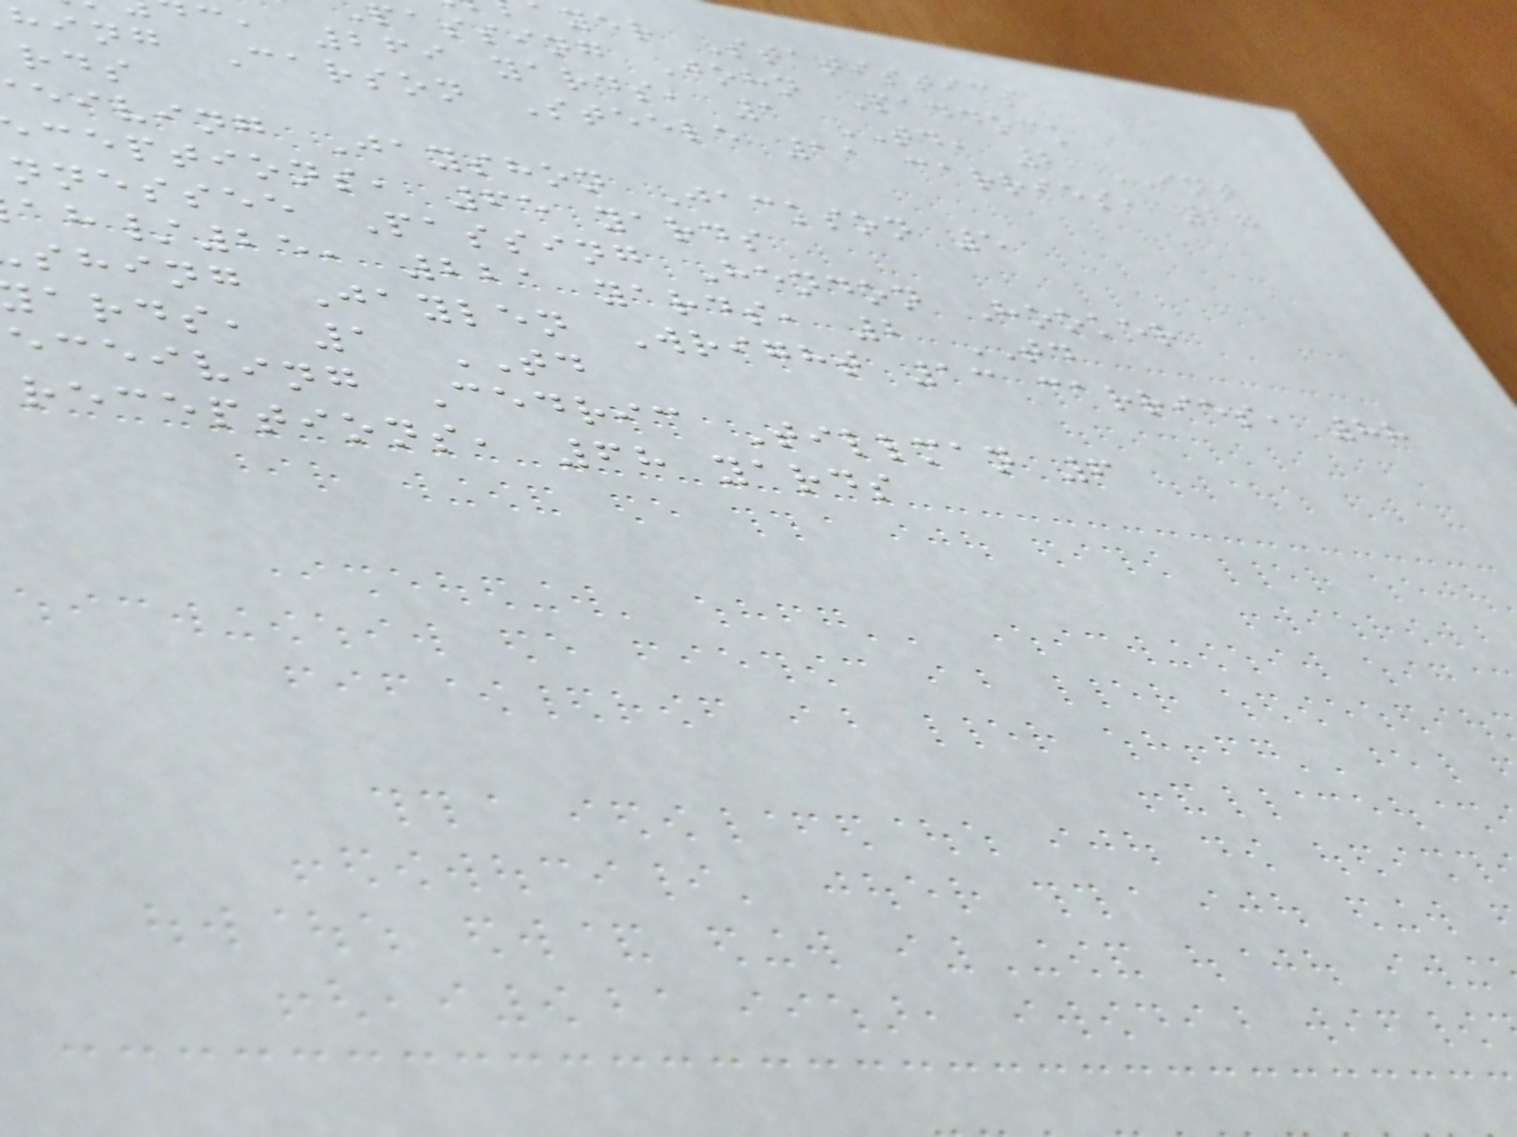yer Statistics
passing John Paddock
c, 269 yards, 1 TD, 2 INT
hing Carson Steele 11 carries, 27
eiving Jayshon Jackson 5
ceptions, 65 yards
nnessee Passing Hendon Hooker
/25, 221 yards, 2 TD
shing Jaylen Wright 13 carries, 88
ards, 1 TD
eceiving Cedric Tillman 6
receptions, 68 yards
